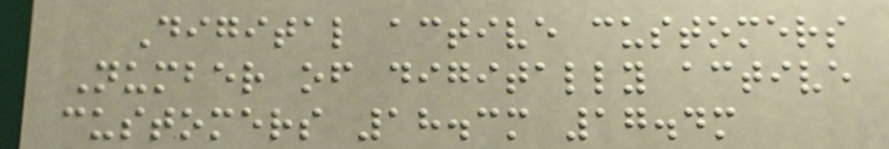Digital active customers
Number of digitally active
customers 18.3m 17.4m
